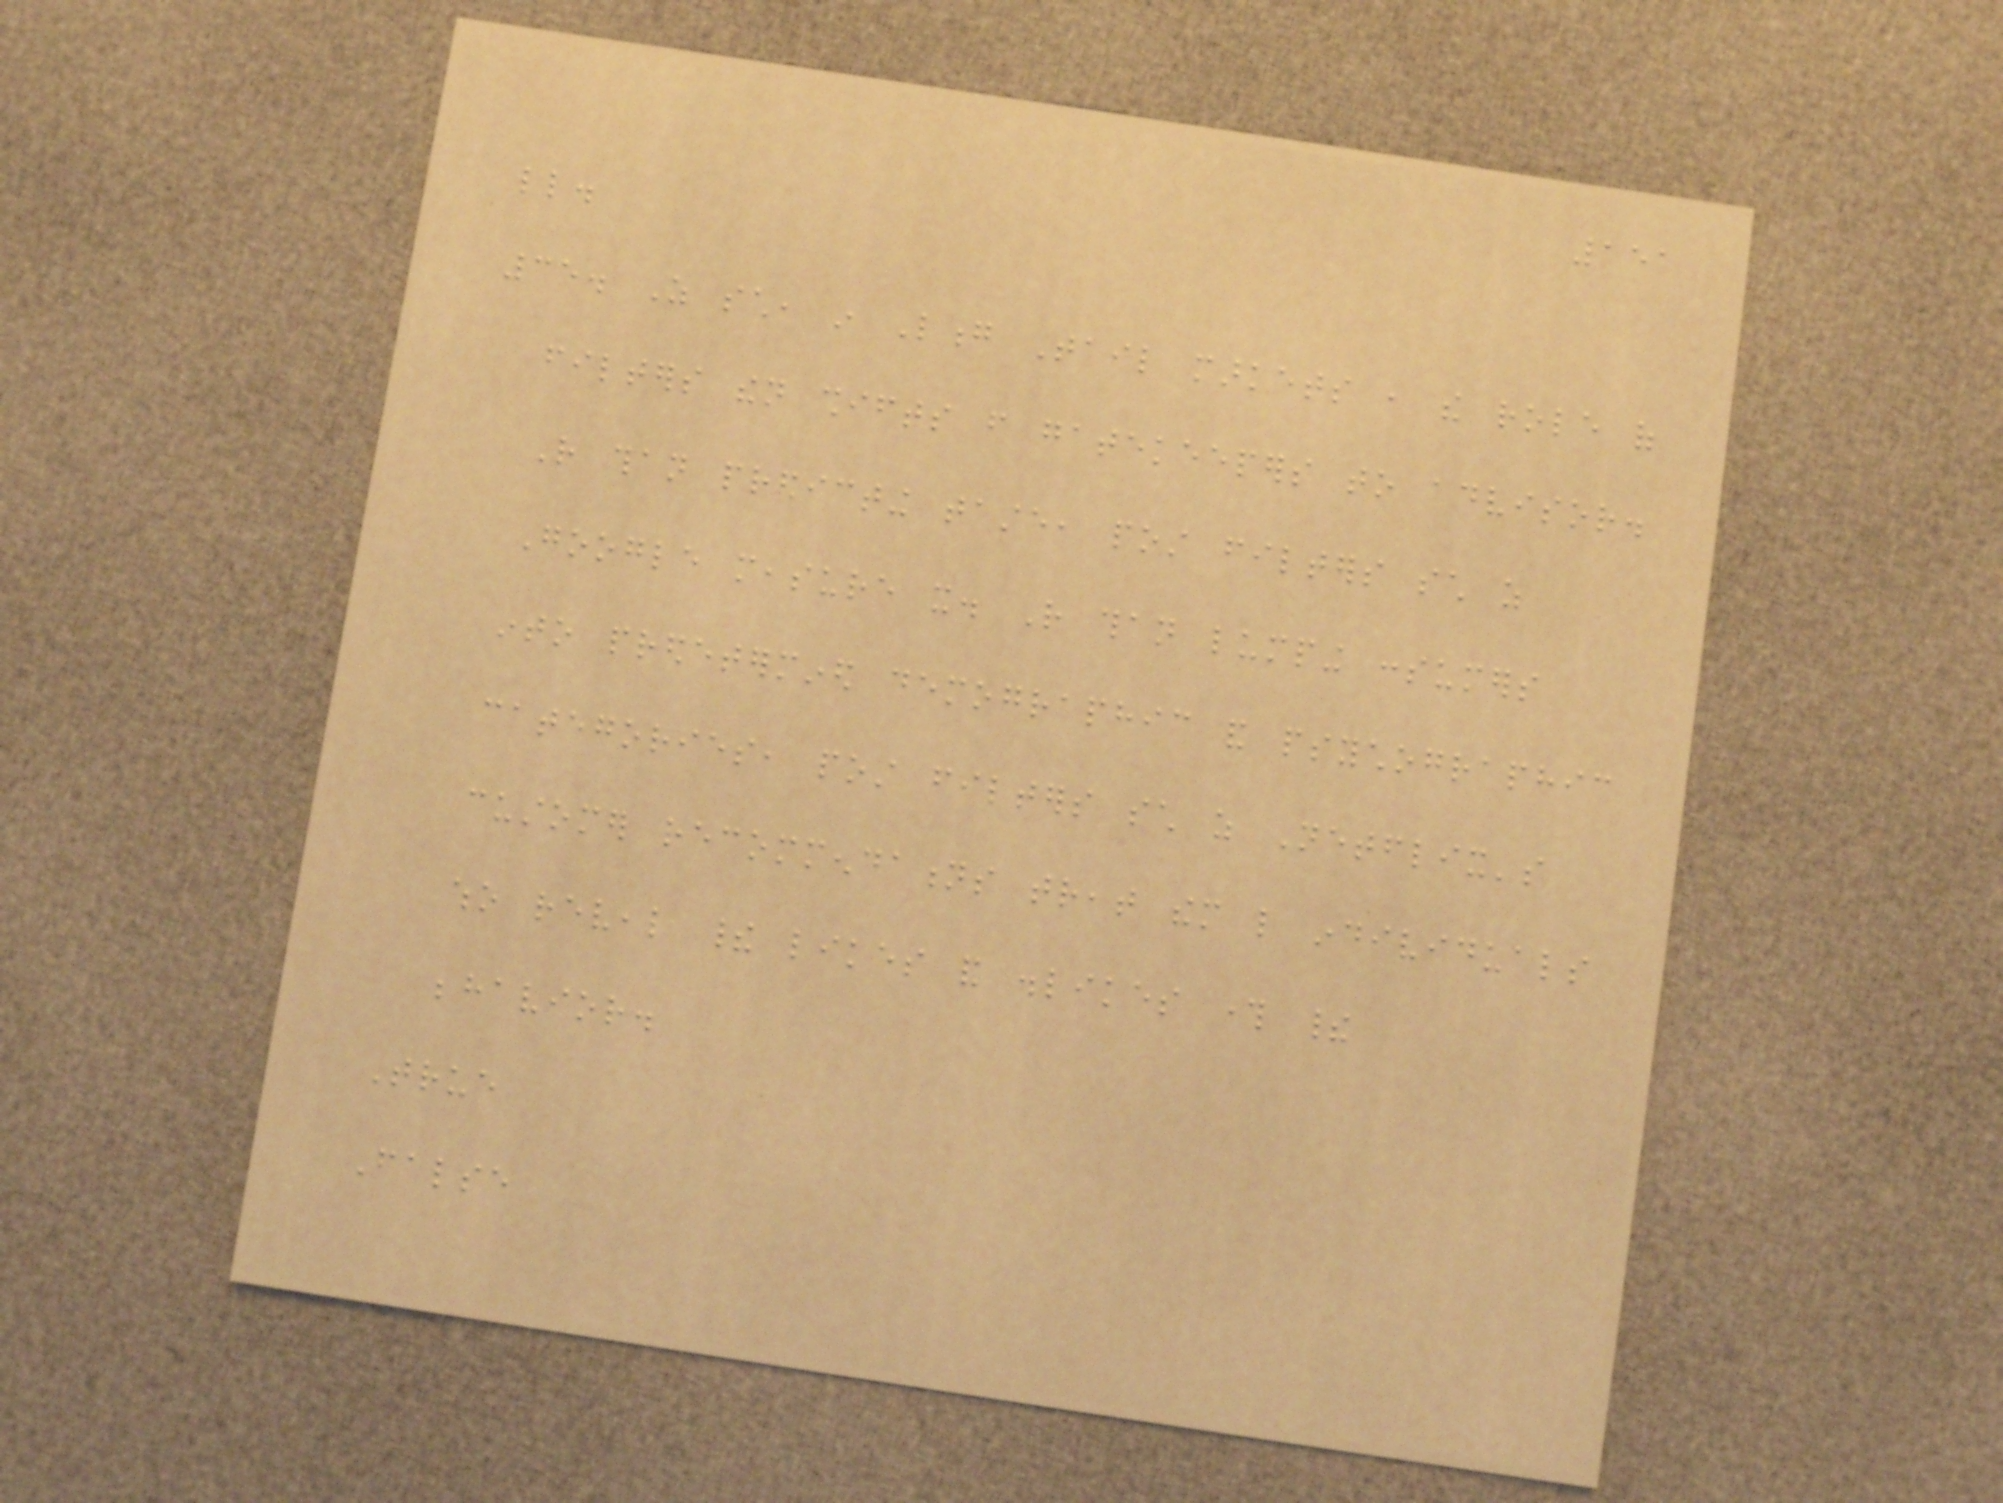151
little.
35. As such, in Long Tail markets , the role of
filters then shifts from gatekeepers to advisor.
Rather than predicting taste, post filters such as
Google measure it. Rather than lumping consumers
into predetermined demographic and psychographic
categories, post filters such as Netflix's
customer recommendations treat them like individuals
who reveal their likes and dislikes through their
behavior.
True
False
